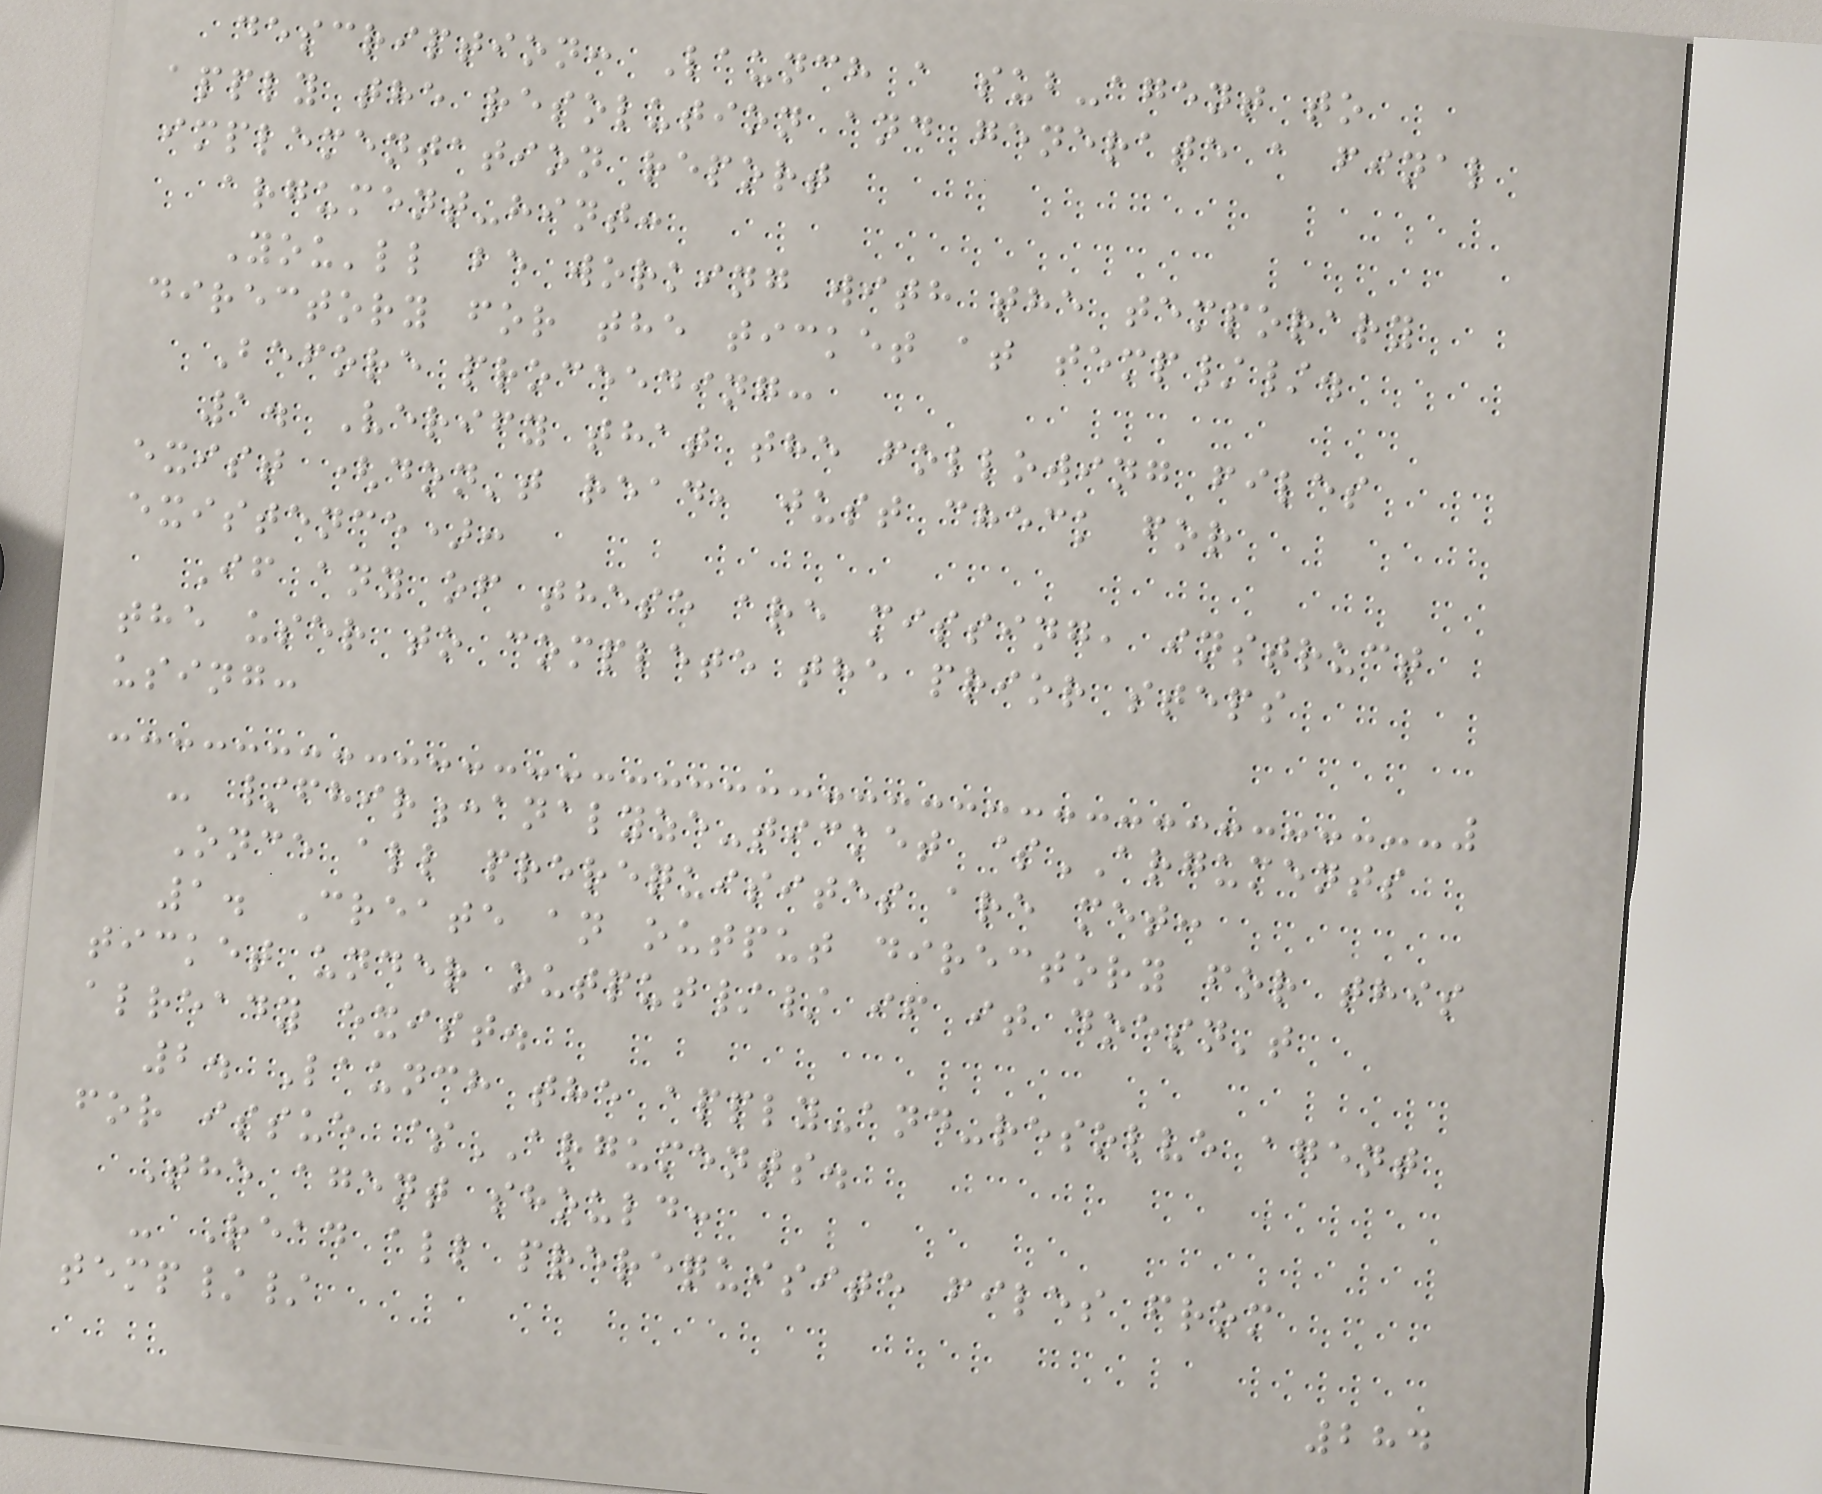description: Launch a sub-agent to
apply the resolution and generate a final
implementation report
argument-hint:
You'll be working with the temporary
directory for the ticket at temp//.
Before proceeding:
1. Verify that the following files
exist (don't read, just check for
existence):
If any of these are missing, instruct
the user to complete the prior steps
using:
- /fhir:analyze-ticket $ARGUMENTS
Once all prerequisites are met:
1. Create an output directory for this
ticket under output// if it doesn't
already exist.
2. Launch the apply-and-resolve agent
for issue $ARGUMENTS.
The agent should:
- Read all prerequisite files from
temp//
284
